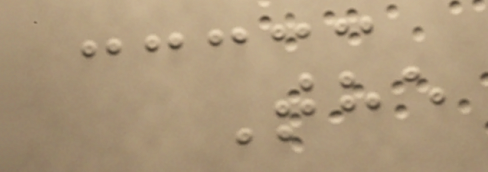The
